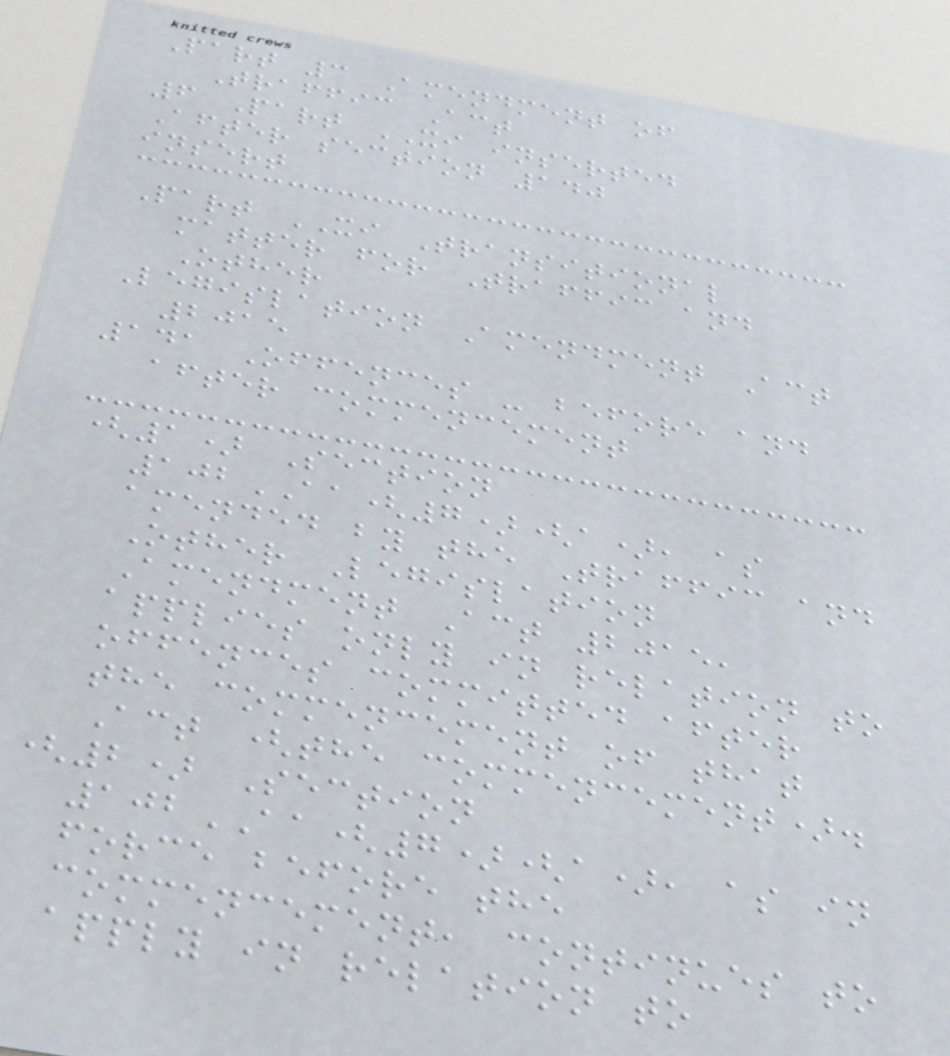Part 3 Amendment of
Traffic Act
6 Part XI inserted
After section 140
insert
Part XI Transitional
matter for Traffic and
Other
Legislation Amendment Act
2015
141 Offences - before and
after commencement
(1) Section
102AA(7)(a), as
amended by the Traffic and
Other Legislation
Amendment Act 2015,
applies only in relation to
offences committed after
the commencement of that
Act (the commencement).
(2) Section
102AA(7)(a), as in
force before the
commencement, continues to
apply in relation to
